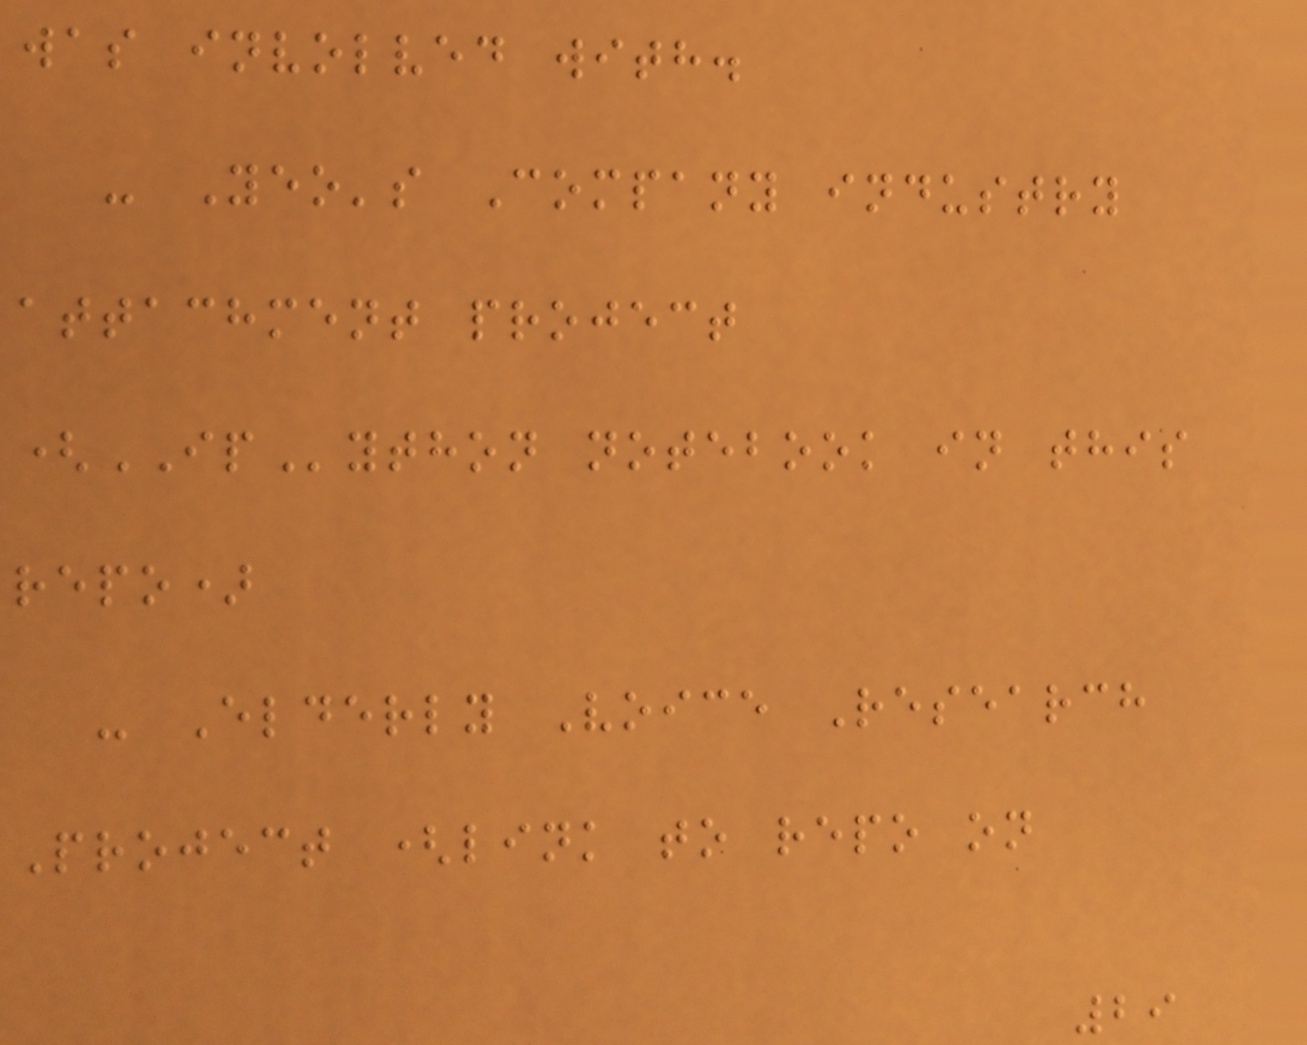was involved with.
- Yeo's Company industry
attachment project
(IPython notebook in this
repo)
- Elderly Voice Research
Project (link to repo on
29
